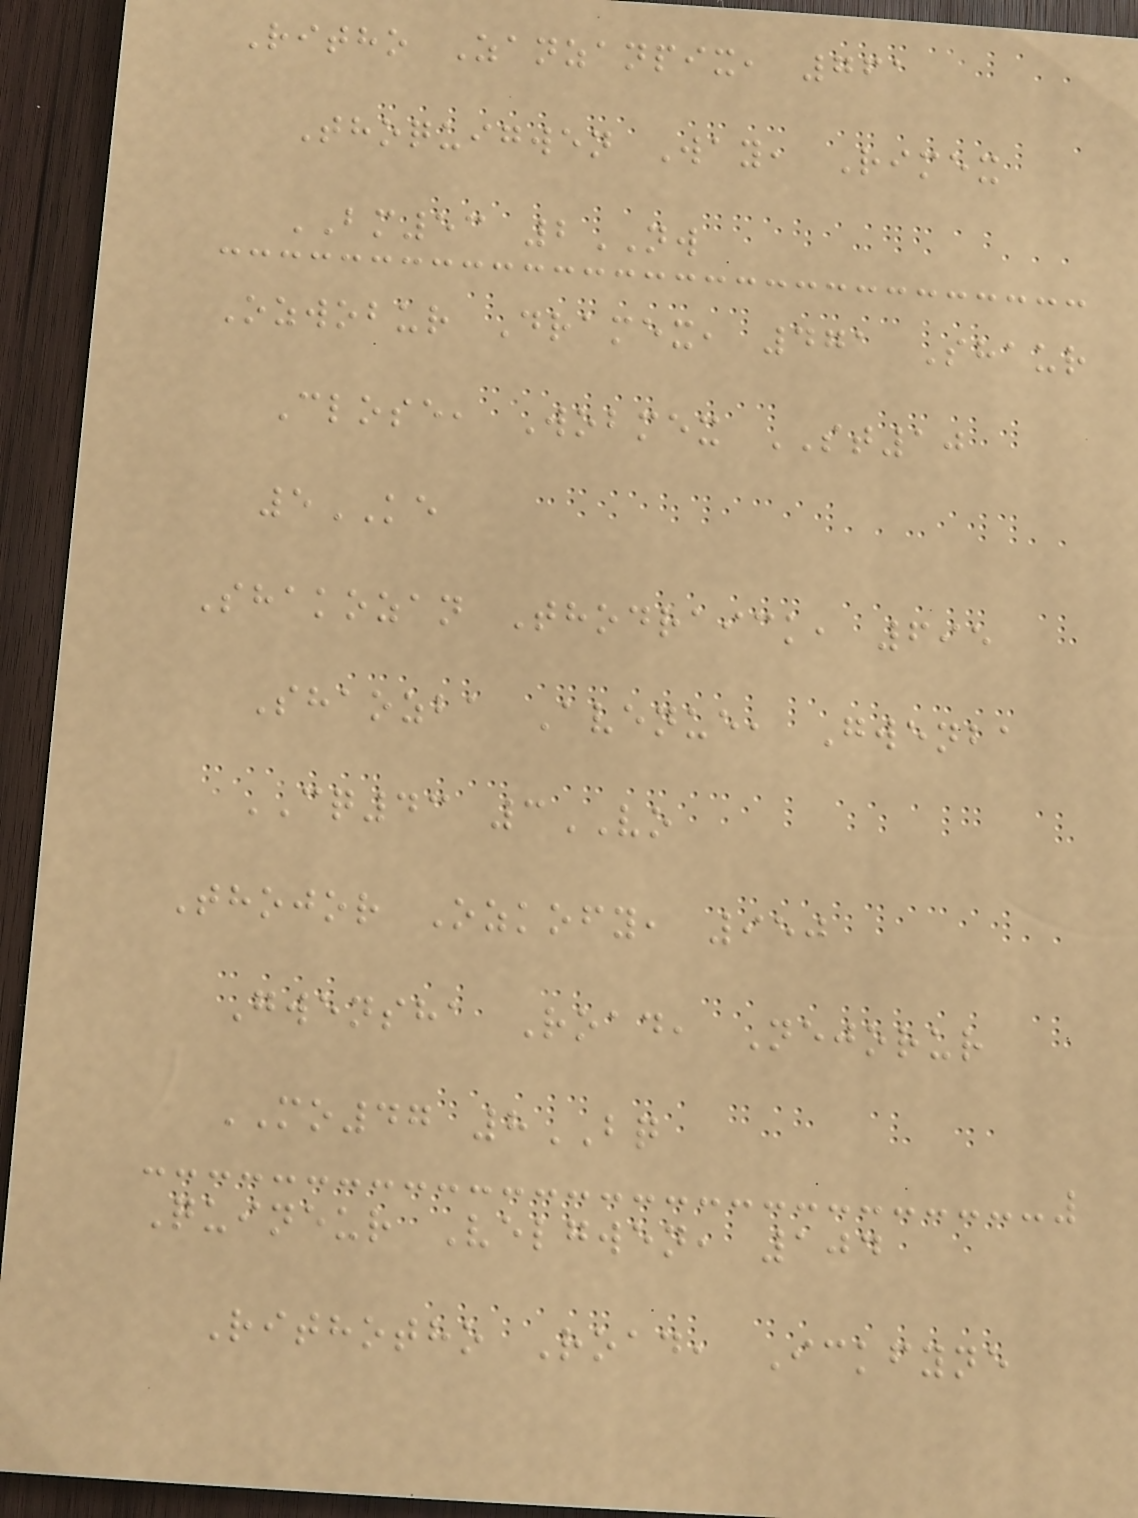Ritho Zanzanpix, 761
Thoquigwen Way, Rimex
BM53 2NW
Ozwobur Dramex, 471 Shaur
Close, Wobmex ST10
5KE
Shakozan Thodraick, 695
Shaozba Avenue, Gwenba
CQ43 3VO
Thojor Ozkofy, 950
Gwensha Road, Nejorur
MO47 8BQ
Quineur Velgwen, 104
Rithotho Road, Ickfyne
